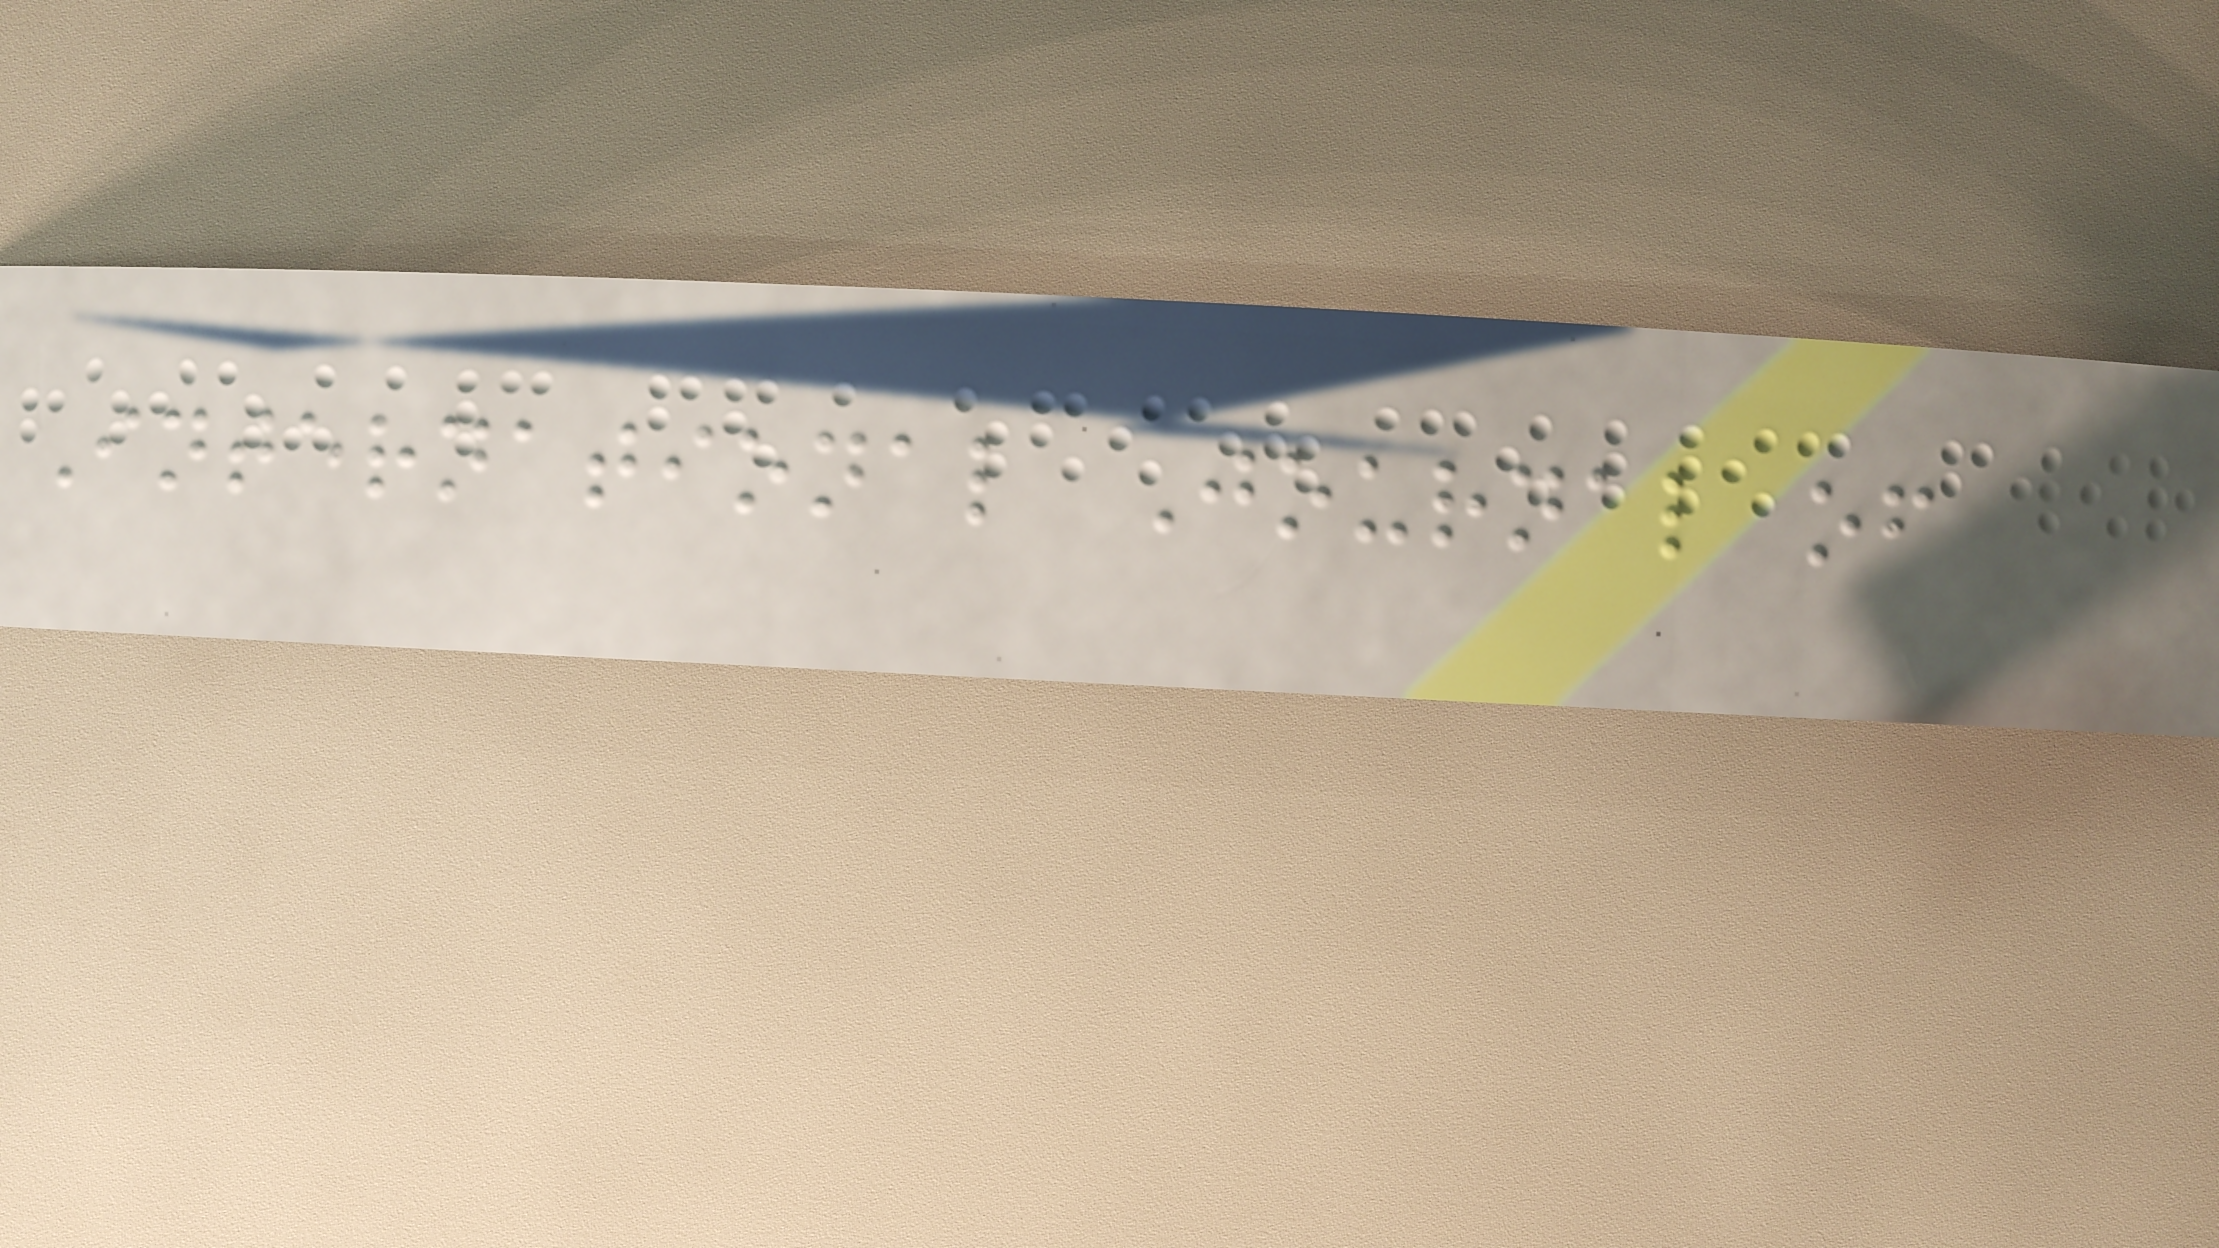International Journal of
